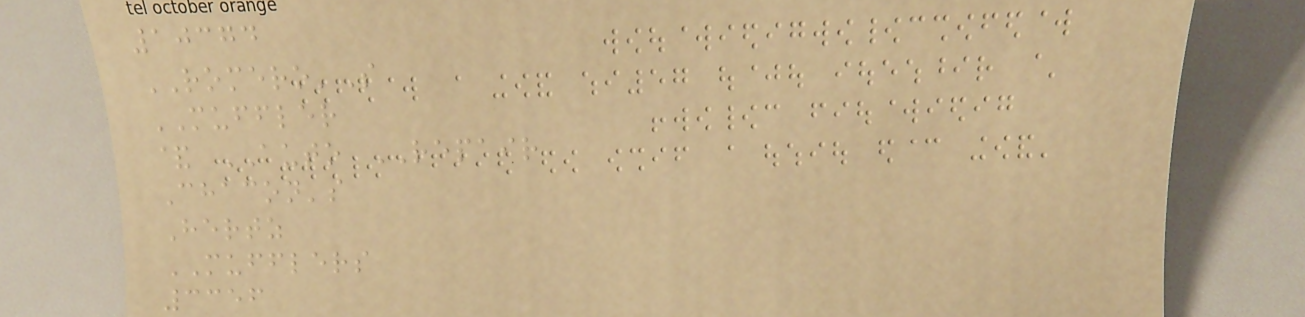10374
ROMERO'S
MUFFLER
& AUTO REPAIR
Chacon's
Hertz
MUFFLERS
3356
